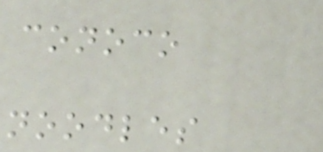conoco
noodles
